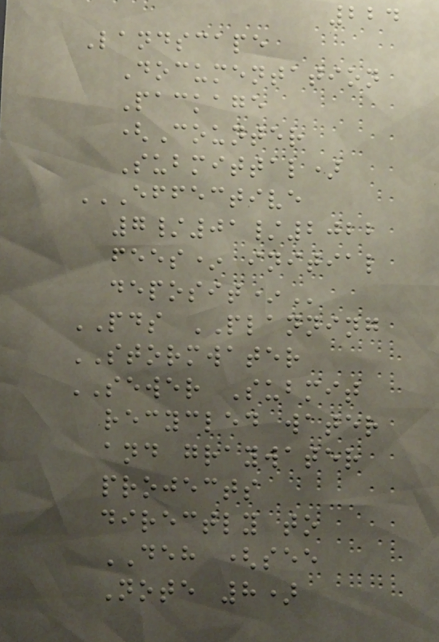224
Landscape
Documentation
Package
(Counter
Submittal)
EFFECTIVE
7/01/2022
FEES* INITIAL
DEPOSIT*
PDS PLANNING
STORMWATER
SEWER Submit
recycled water
and graywater
projects
directly to
DEH (see
Note 8)
